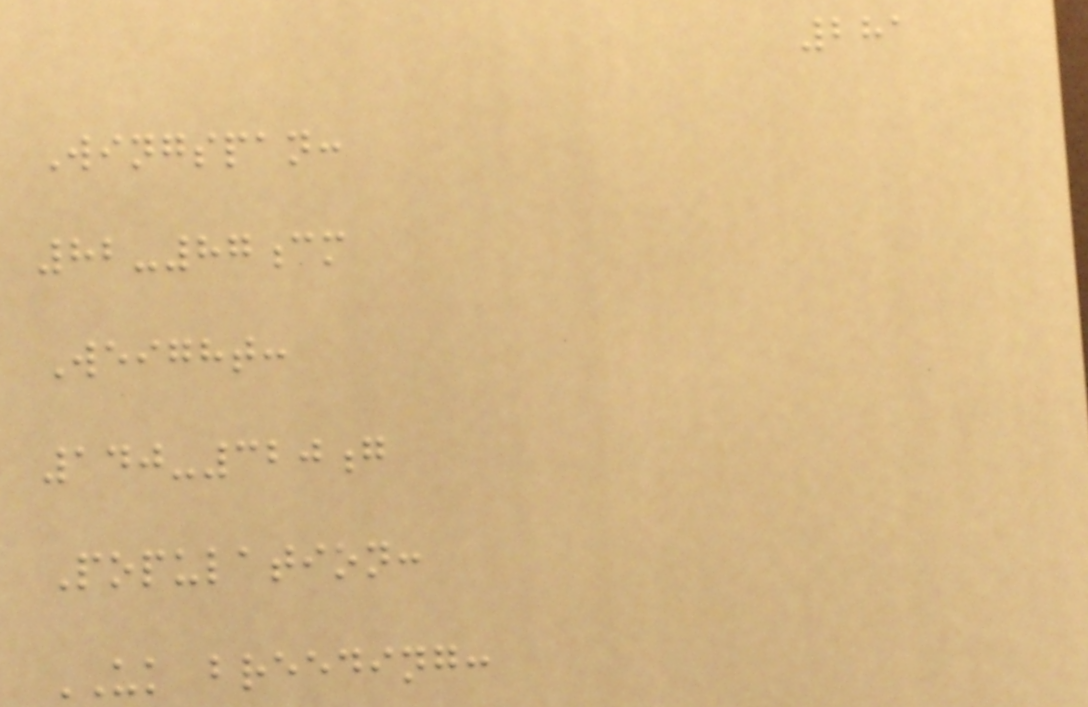281
Wingspan:
82-87cm
Weight:
140-320g
Population:
UK breeding:
